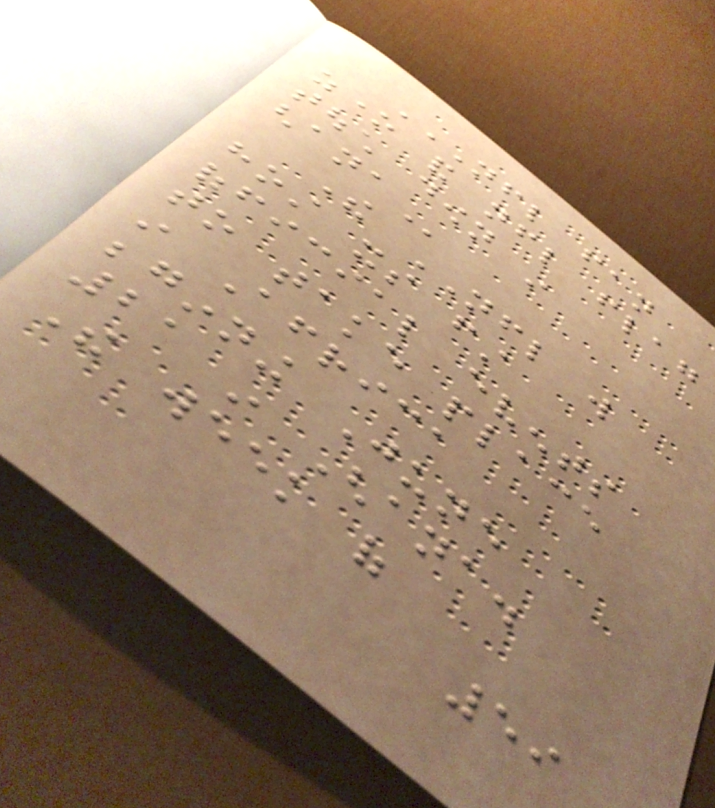NFL FAN
ZONE AND NFL FLAG
TOUCH DOWN IN
GHANA
The NFL will
host its first
official events
to take place
in Africa
beginning June
21 in Ghana.
The week of
59
